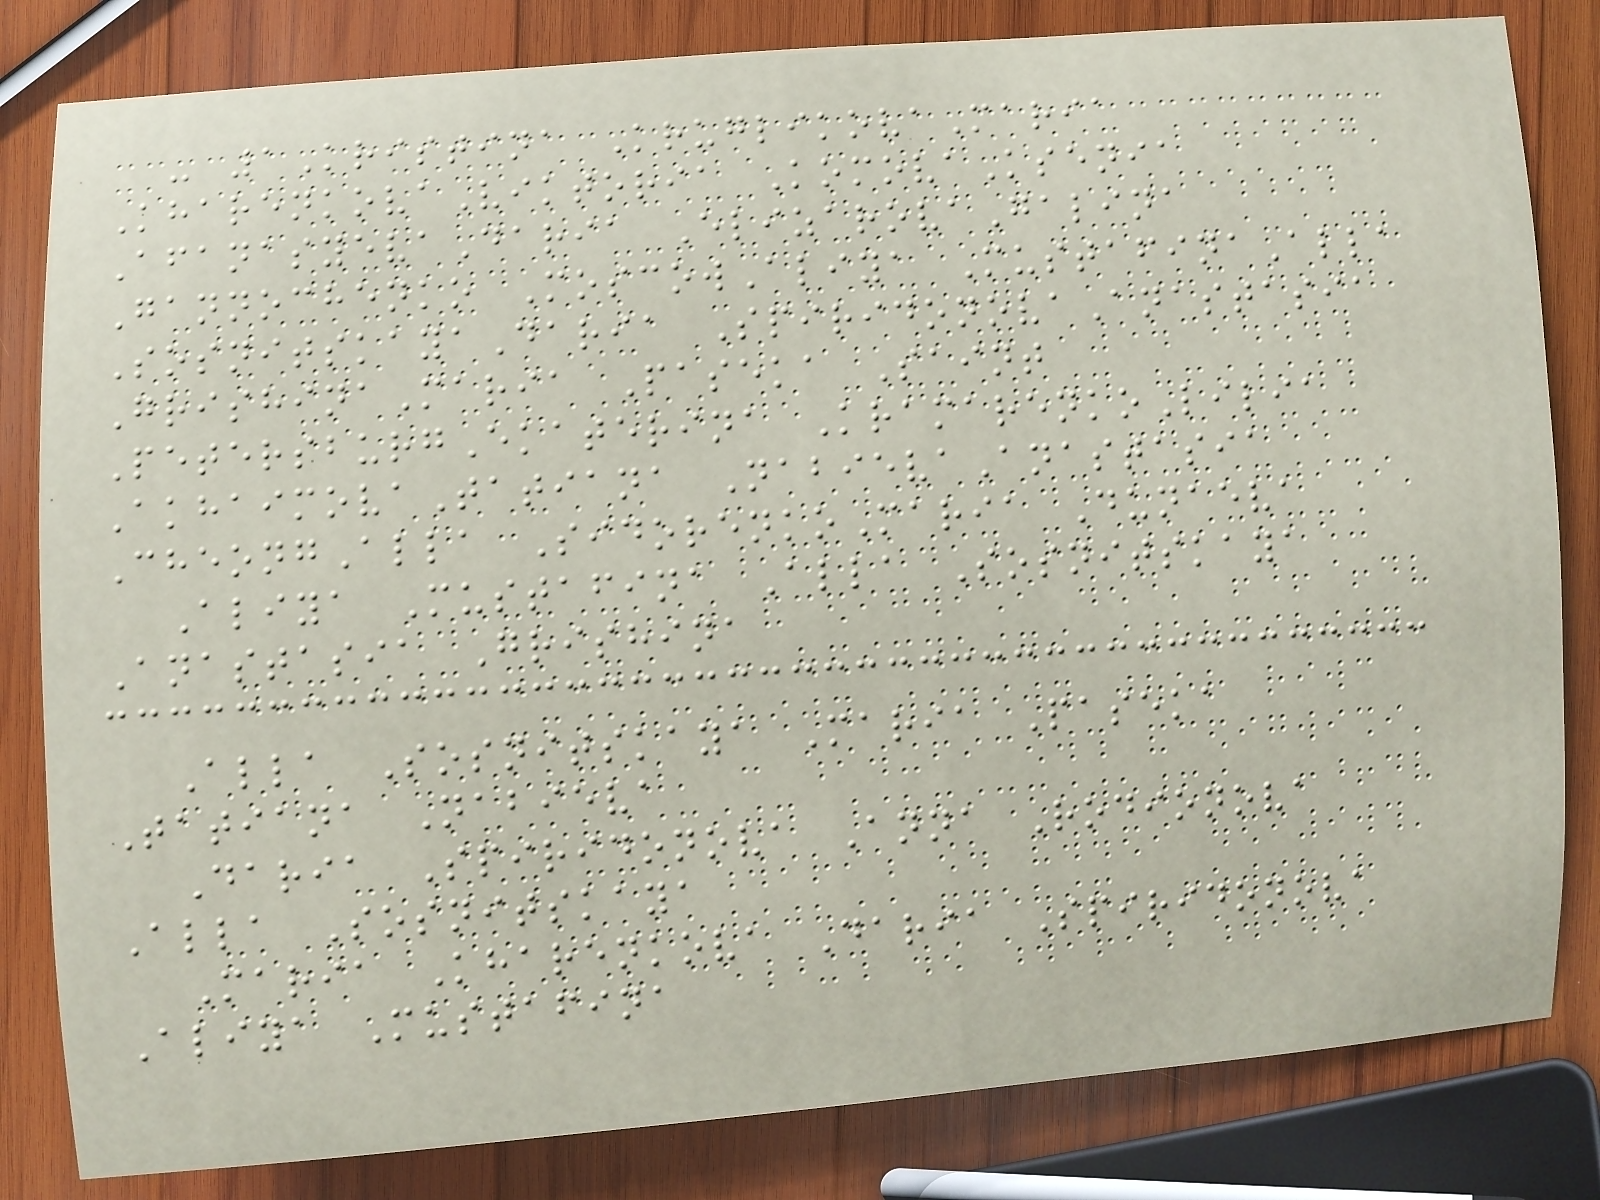- 1Kristina KruglikovaMaria
KharenkovaViktoria KomovaKsenia
AfanasyevaDaria ElizarovaGalina
Gannochenko MoscowAliya MustafinaAlla
SosnitskayaDaria SpiridonovaAnastasia
GrishinaMaria Paseka Saint
PetersburgEkaterina KramarenkoLilia
AkhaimovaTatiana NabievaAnastasia
CheongAlla SidorenkoMaria Dunaeva
Aliya Mustafina Alla Sosnitskaya
Anastasia Grishina
Alla Sosnitskaya Maria Paseka
Tatiana Nabieva
Daria Spiridonova Anna Rodionova
Alla Sosnitskaya
Maria Kharenkova Daria Spiridonova
Aliya Mustafina
